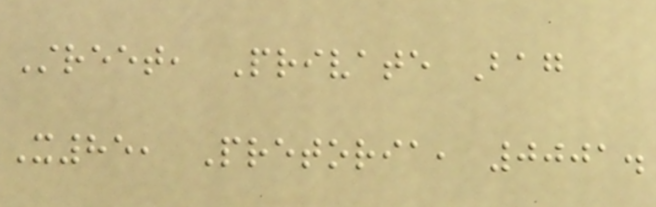Street, Private Bag
X85, Pretoria, 0001.
